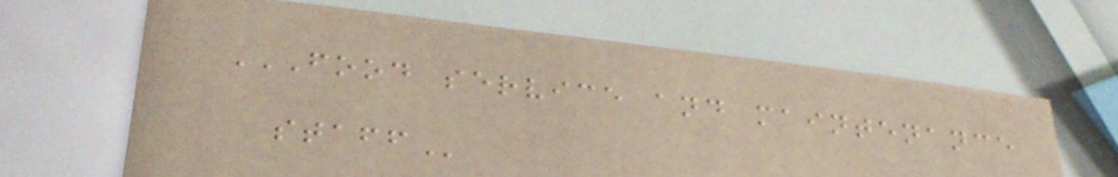FOOD SERVICE AND MAINTENANCE
STAFF
